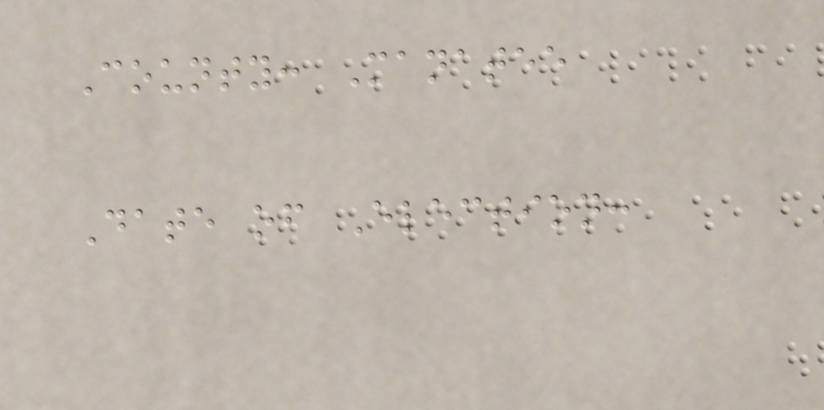County: Manatee
Date of Election:
